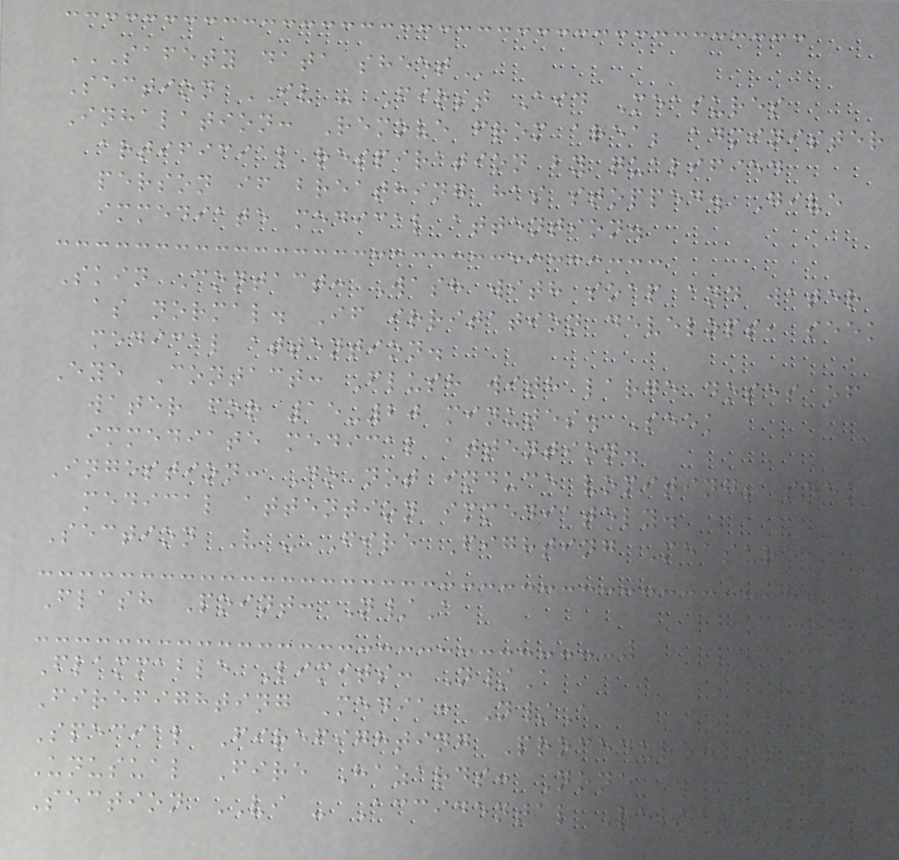SAFETY DATA SHEET
Section IV - First Aid Measures
Inhalation: Remove from area; administer
artificial respiration by qualified
person if breathing has stopped. Give
immediate medical attention.
Skin Contact: Wash with soap and water
as normal. If irritation develops, seek
medical attention.
Eye Contact: Flush with large doses of
water for 15-20 minutes. Seek
immediate medical attention.
Ingestion: Do not induce vomiting; seek
medical attention immediately.
Section V - Fire Fighting Measure
Flash Point: N/A
Flammable Limits: N/A
Firefighting Media: N/A
Special Firefighting Procedure: N/A
Unusual Fire Hazards: None
Section VI - Accidental Release
